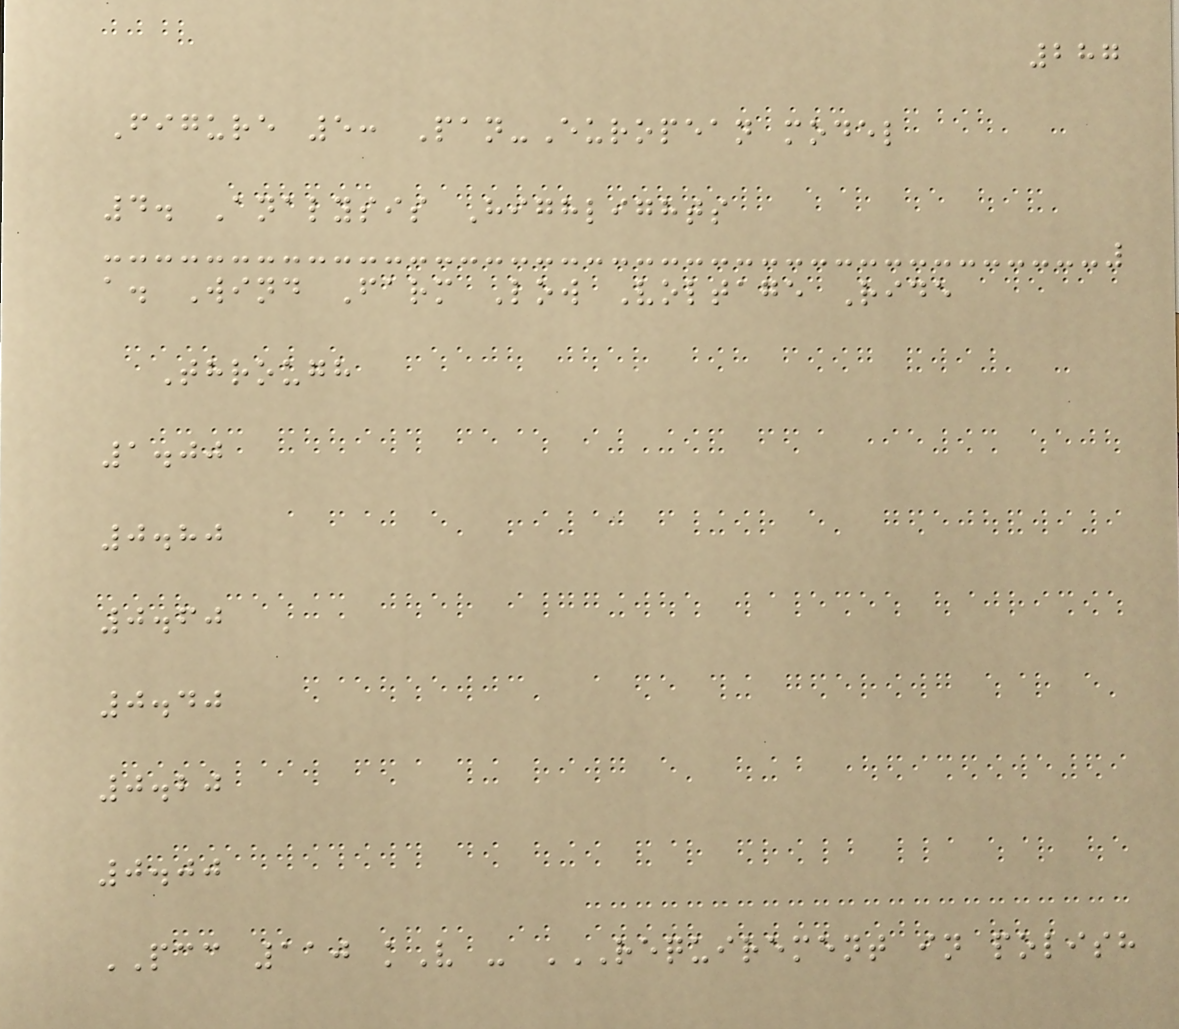287
Figure 5: Pan-European model
4. Analysis Highlights
a. Wind Farm Low Voltage Ride
Through
1.00
0.80
0.60
0.40
0.20
0.00
PCC 110 kV - REQUIREMENT IN POLISH
